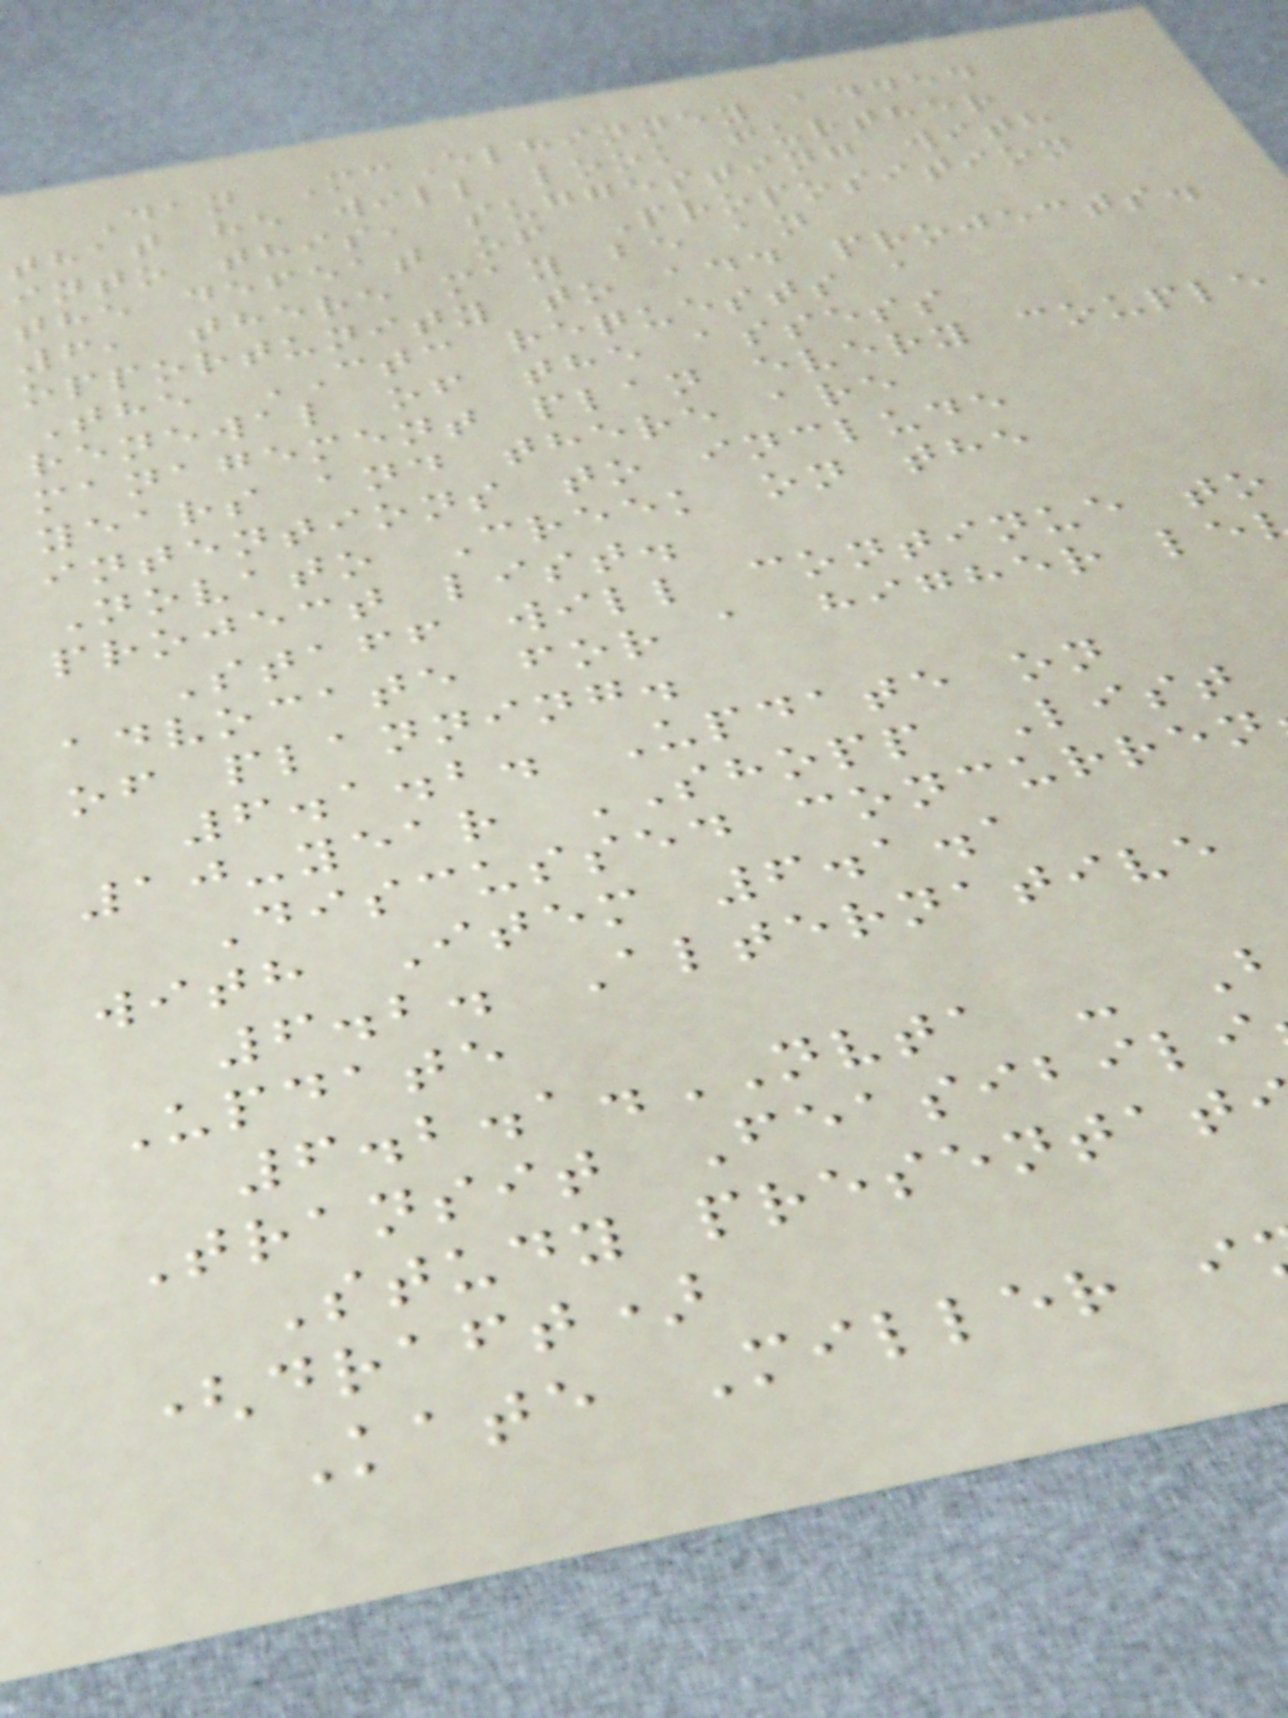Dan McElhinney added
that he will look further
into this, suggesting with
the defeat of Proposition
6, there may be an
opportunity to add projects.
The CTC requests a
renewal of the assess
management plan every couple
years and there are
intentions to include
Novato Creek on the
project list.
Staff will continue to
advocate for a higher le
of planning.
6.1.2. Update on
10-year SHOPP List
Discussed concurren
with Item 6.1.1
6.2. Alternative
Update
6.2.1.NVTA -
Transit Feasibili
Study presentat
(draft)
Kate Miller i
